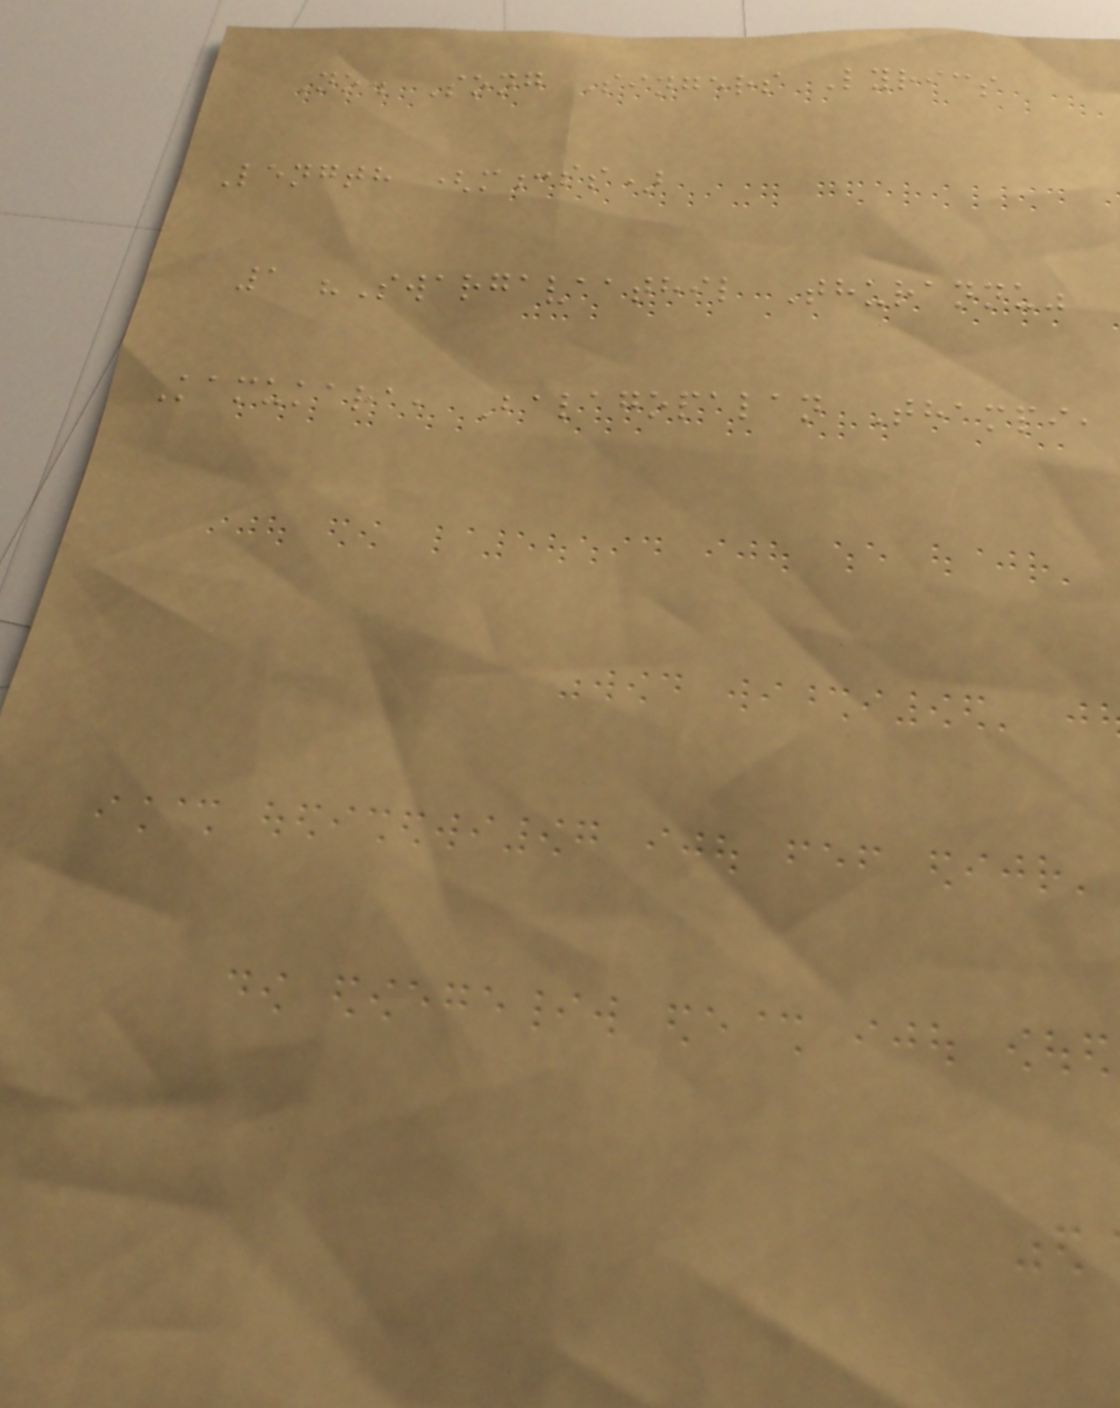No. Song Singers Lyrics
Length (m:ss)
1 "Swargavaathil Thurannu"
Kamukara, Balagopalan Thampi,
